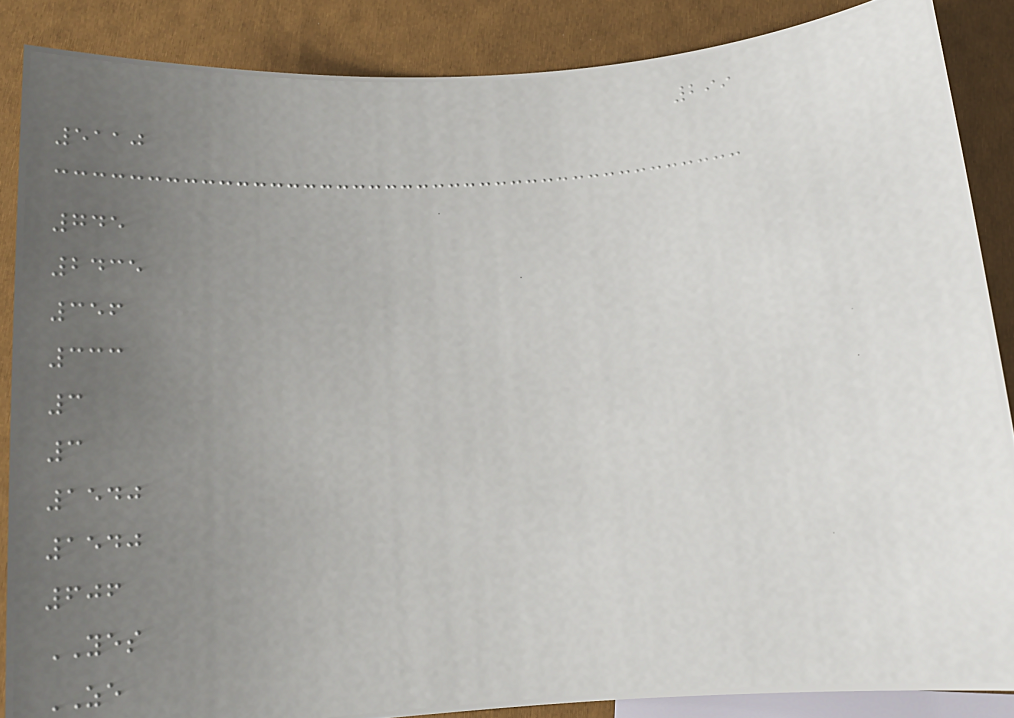299
5110
745
2435
356
333
3
3
1540
1540
606
YES
ZE
